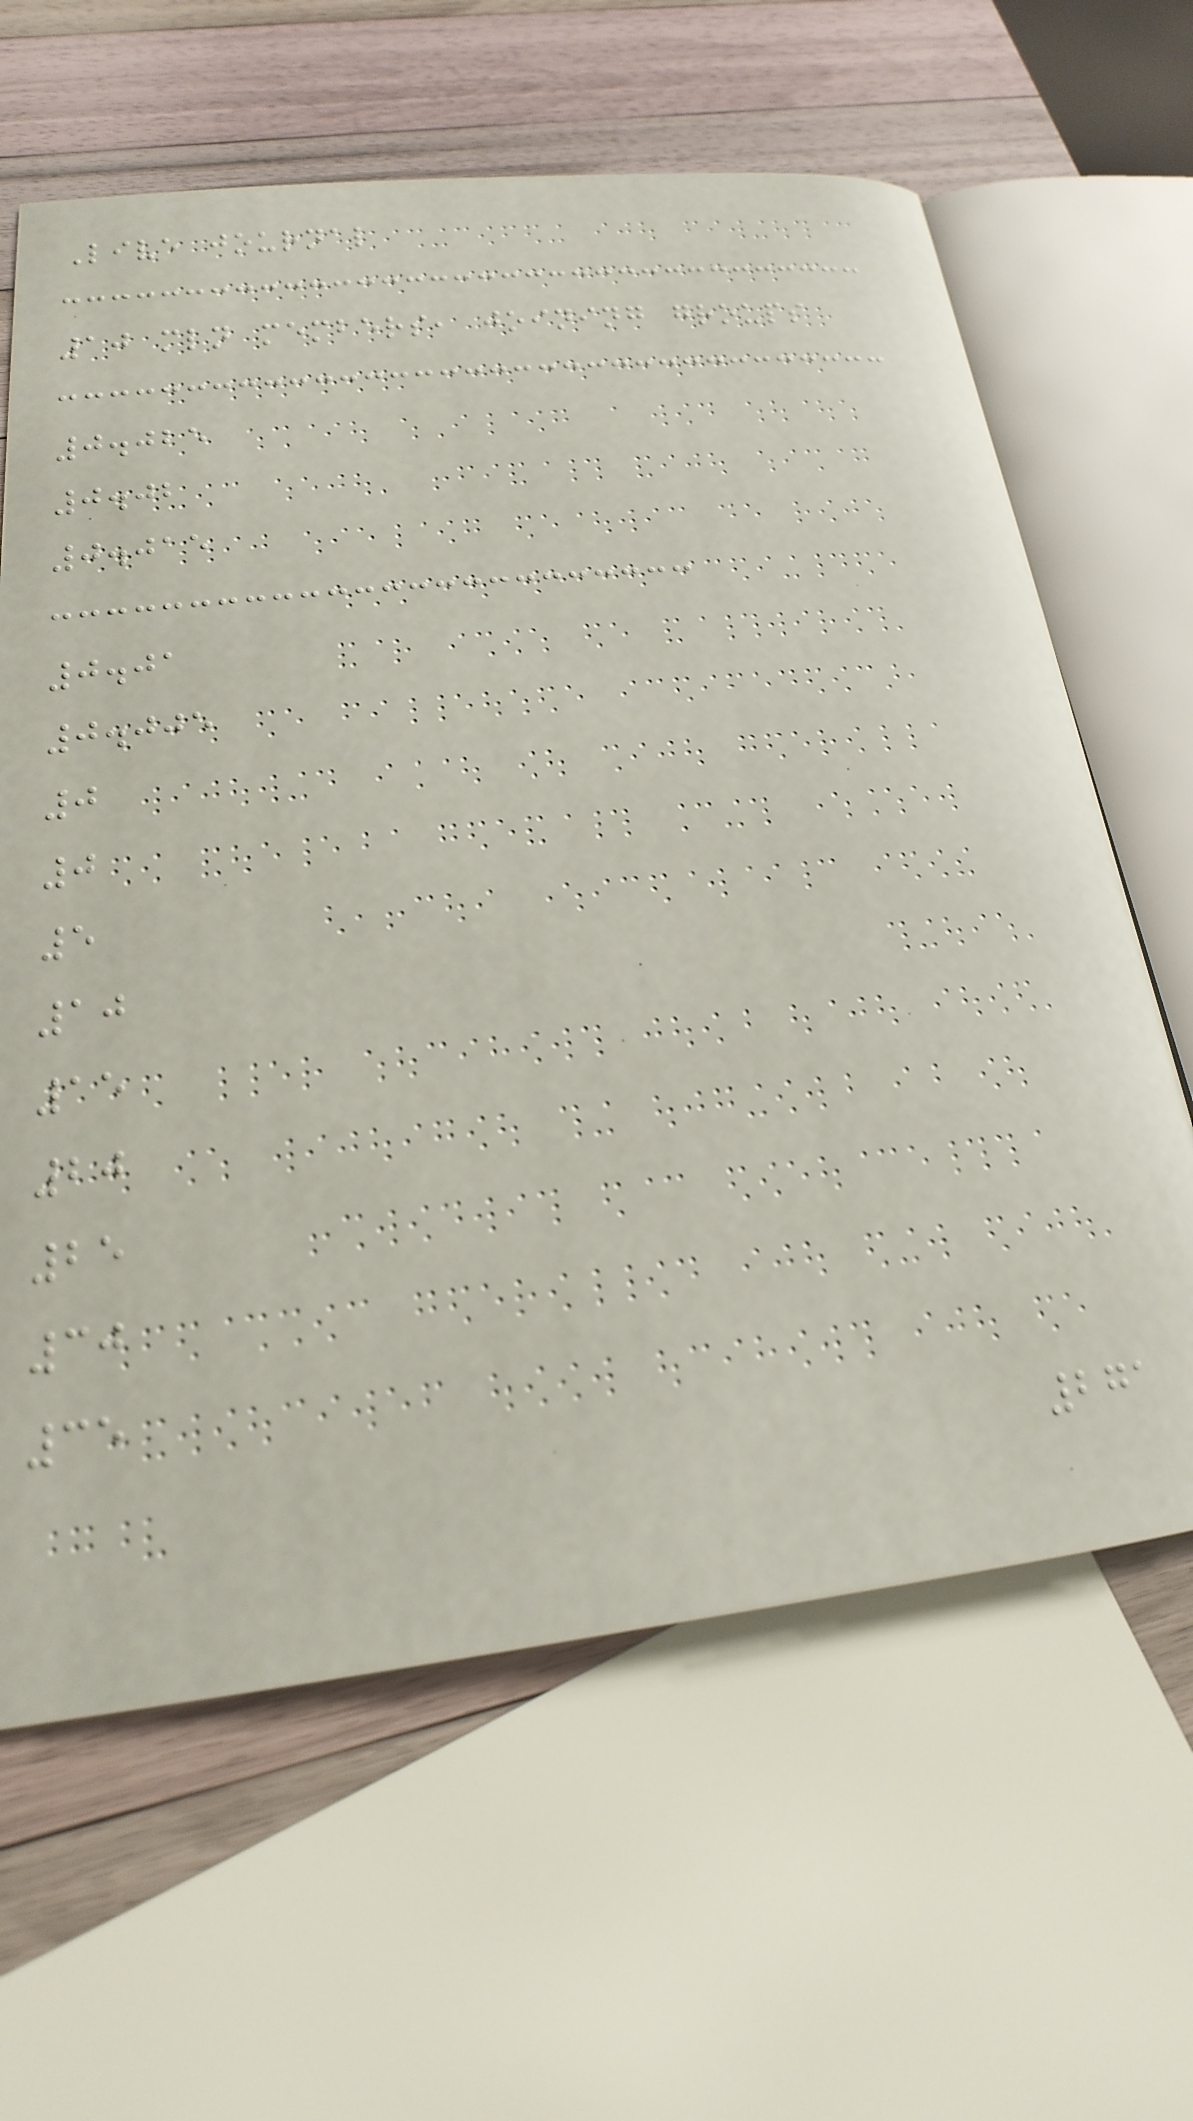Live journal
10 mln members, joining groups
0.025
0.02
0.015
0.01
0.005
0
0
5
10
15
20
25
30
35
271
